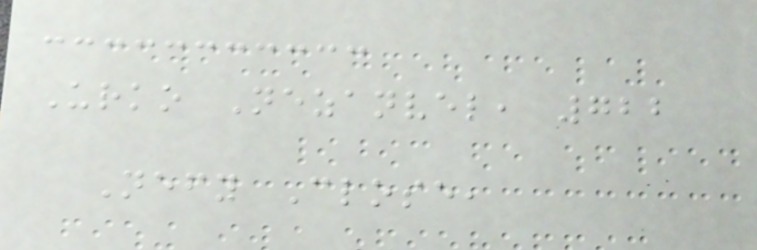Urko Nezanvel, 722
Nefy Close,
